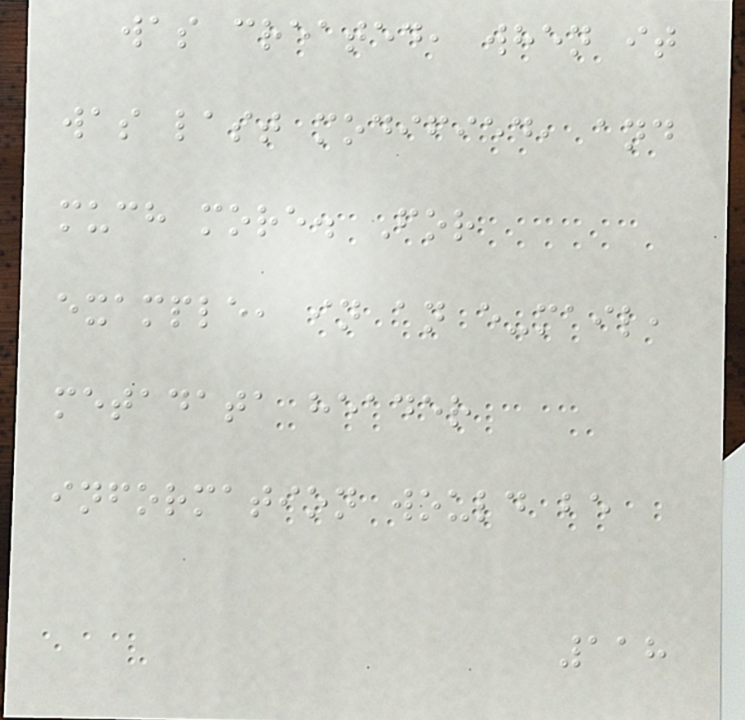was created, when it
was last modified, and
much more. For
example, in an e-mail,
metadata header
information would be
118
